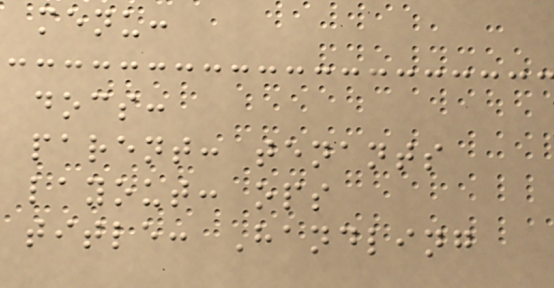menu:
docs:
parent: tenants
layout: ops
title: Handling
